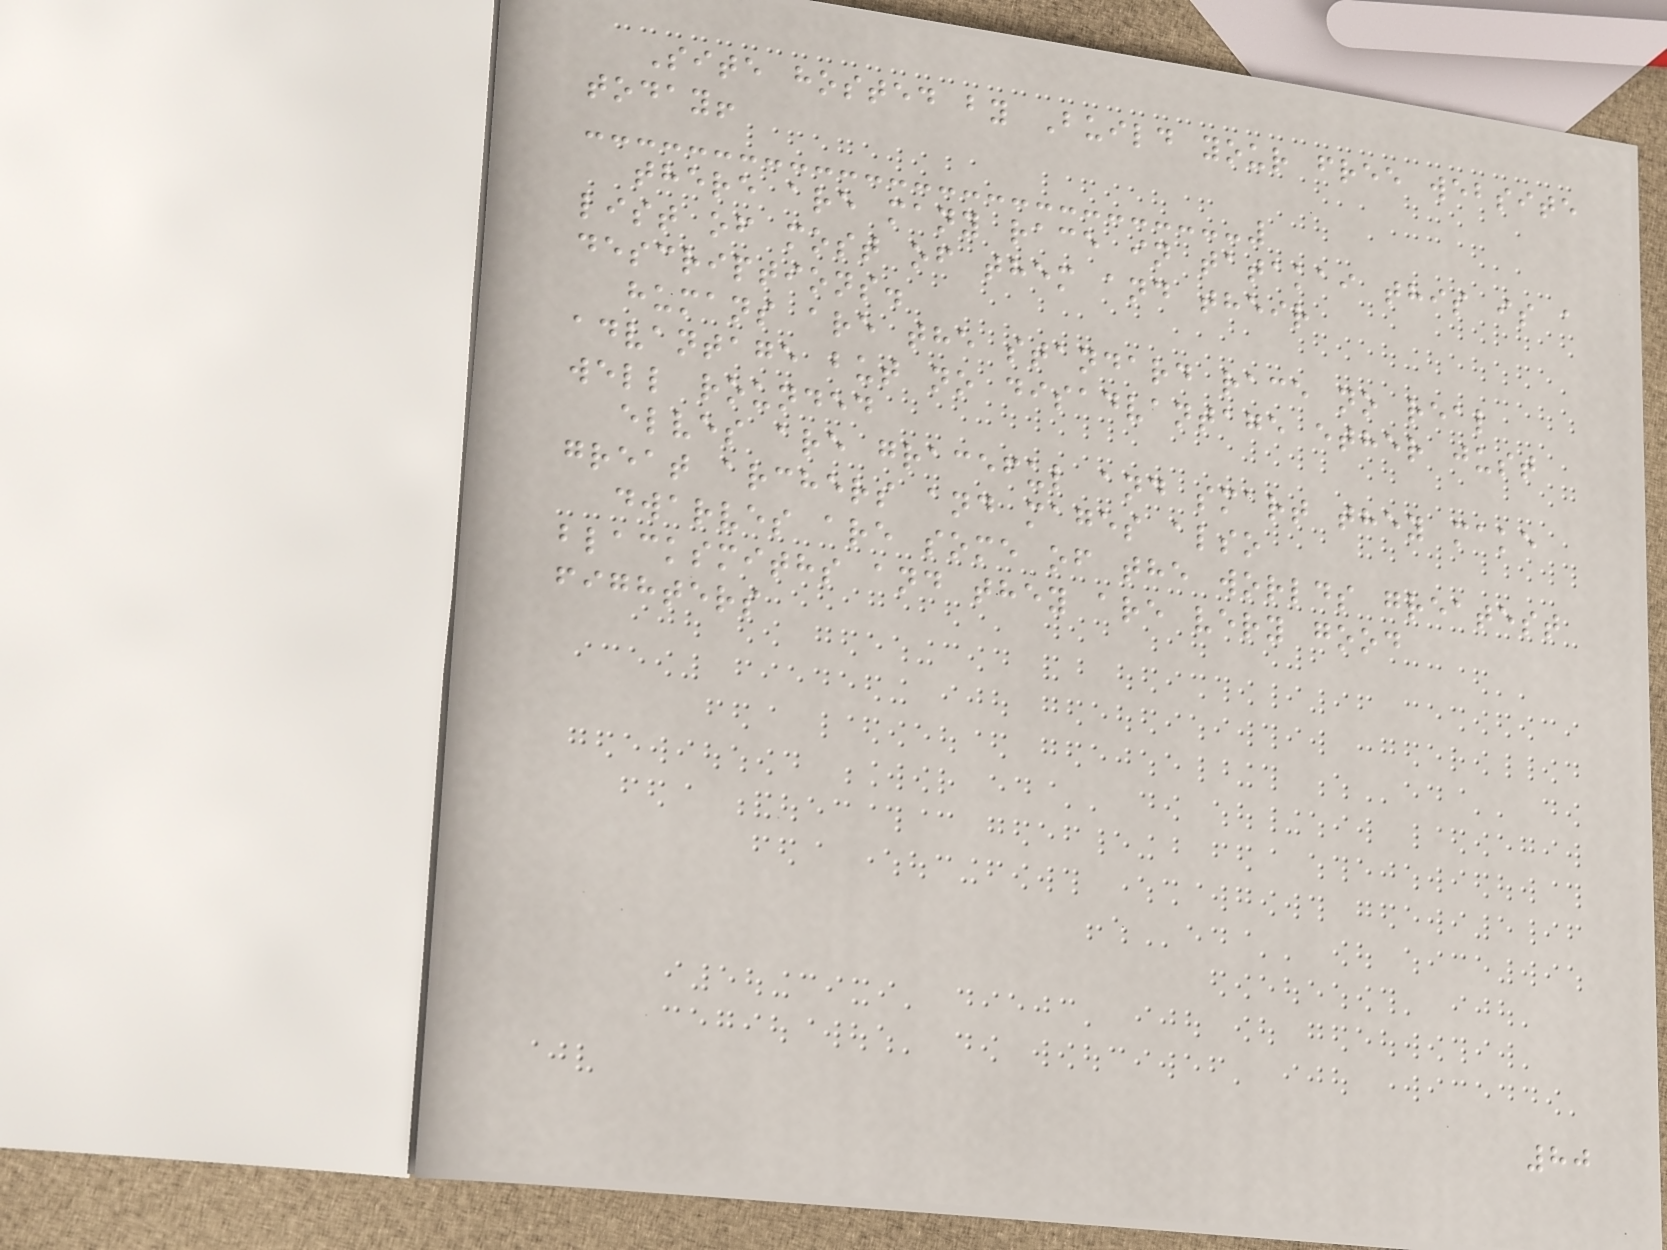Site hosted by Build your free website
today!
there are many race in tatakai this is a
list of most of them and their
descriptions.
humans are the standard race no real
advantage but no disadvantage ether just
well rounded
elves are graceful and smart they make
great archers and mages also
dwarves are some of the worlds greatest
blacksmiths and they are very good
fighters
80
